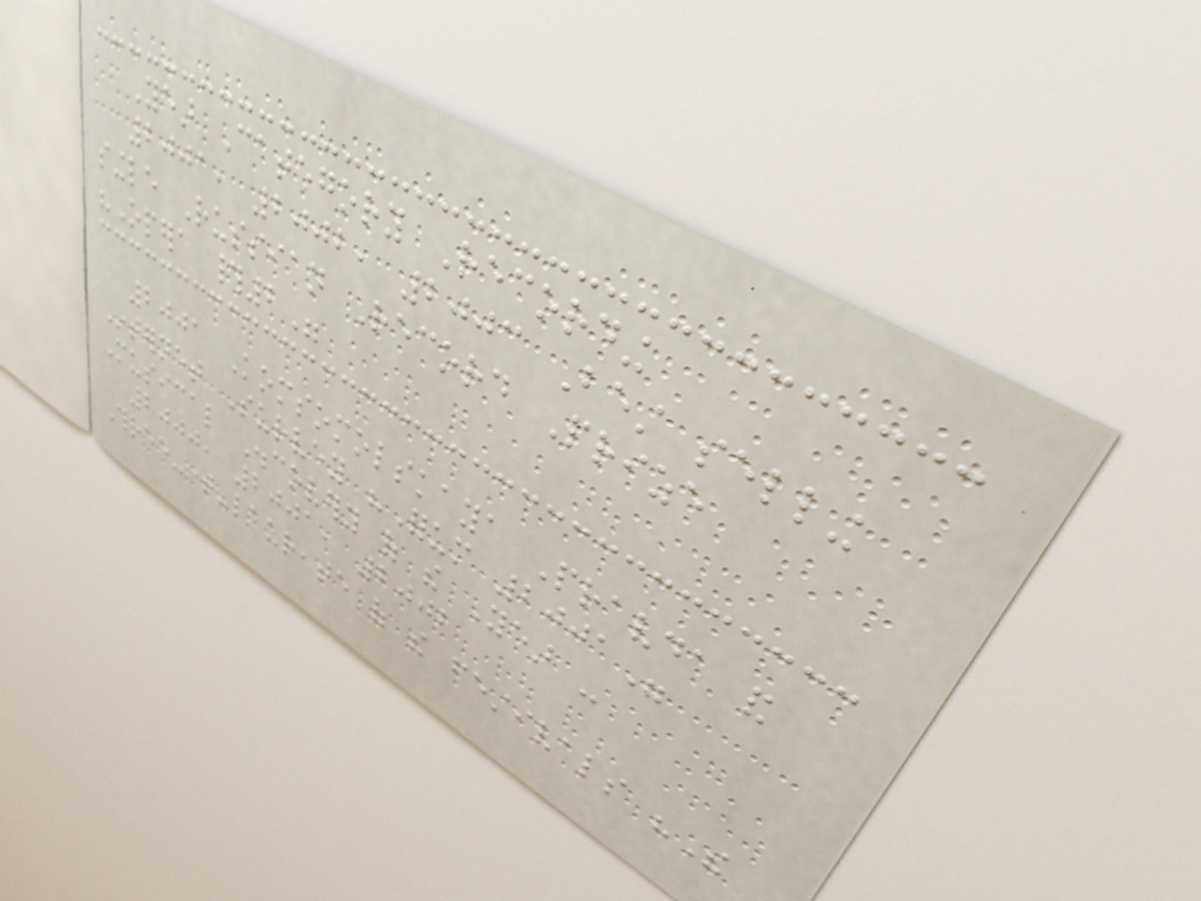Year Category Recording
2001, 2002, 2003 Best selling
single Russian Record Prize
"Opera #2"
2001 Komsomolskaya Pravda and
Internet Survey "Forum 2001"
Musical Discovery of the Year -
2000, 2001, 2002
Three-time-laureate of the festivals "The
